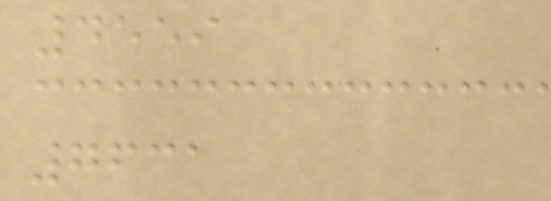4559
7631
